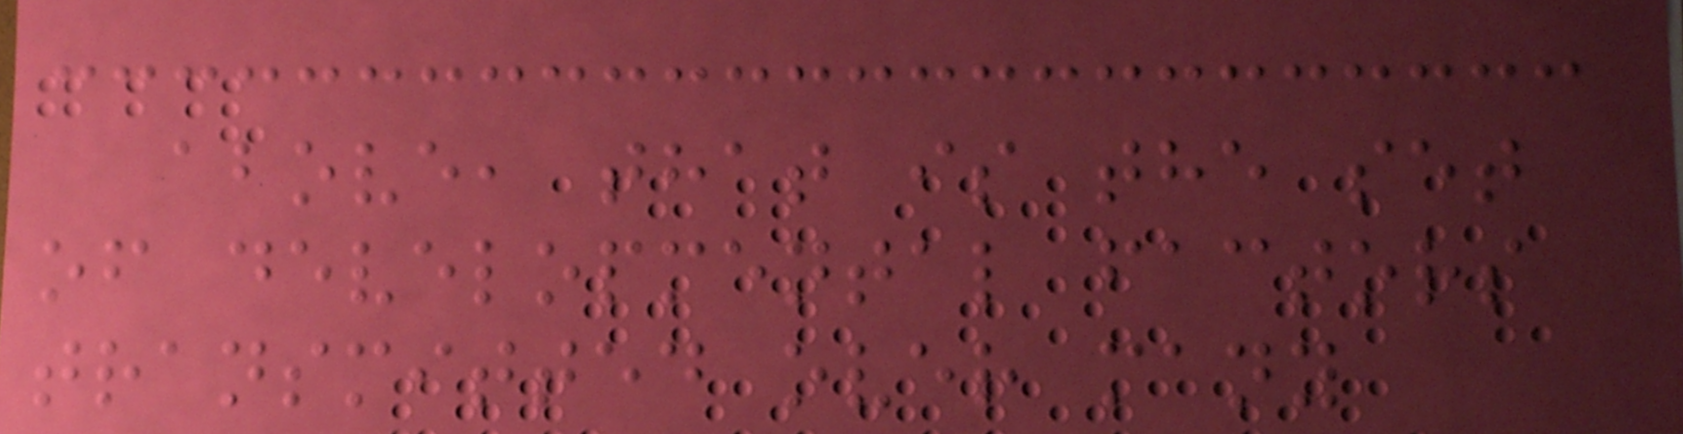above, that is the set
of developmental factors
transmitted over many
